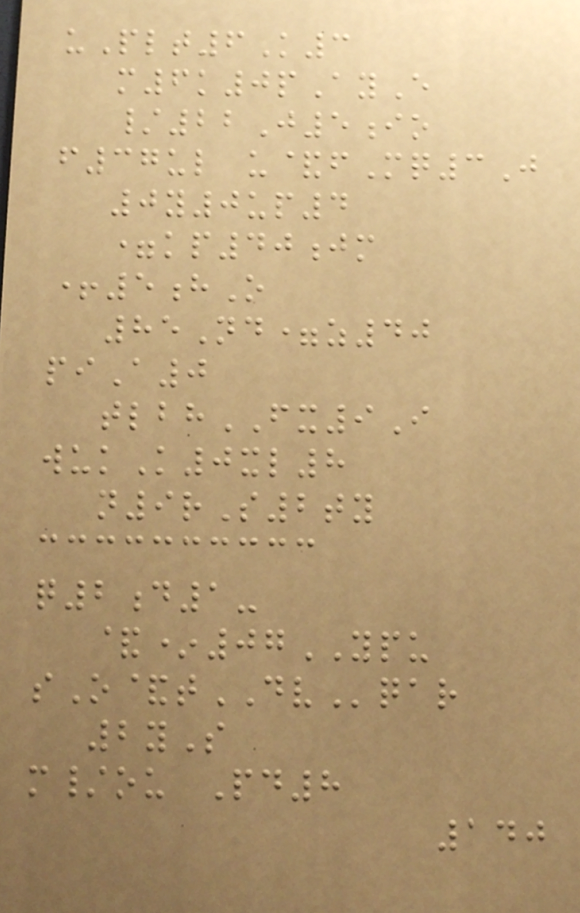uPlt6K3
m6k0pAyE
/22J5io
f37ul u&fMq3J
0y0up4
=kp40jm
+5hO
85Nd=z40
piA0
tlbhFX9I
wukK0xl8
n9rS2ty
q2d1-
&*07YPU
sO&tDVqar
2yS
m/ou Pd8
140
